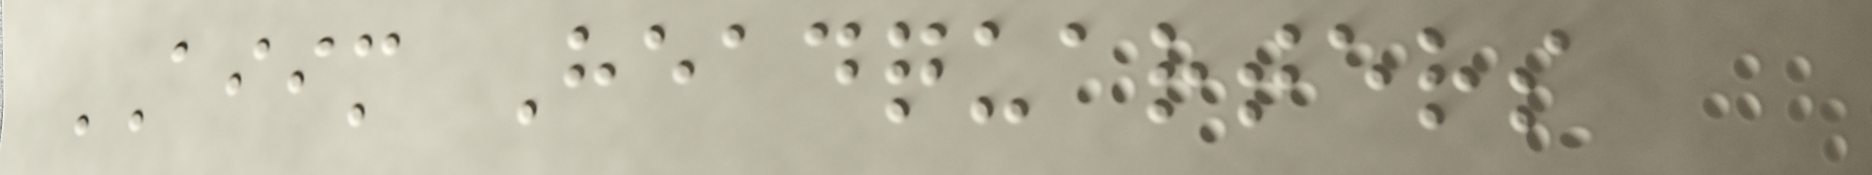AIIM Headquarters
